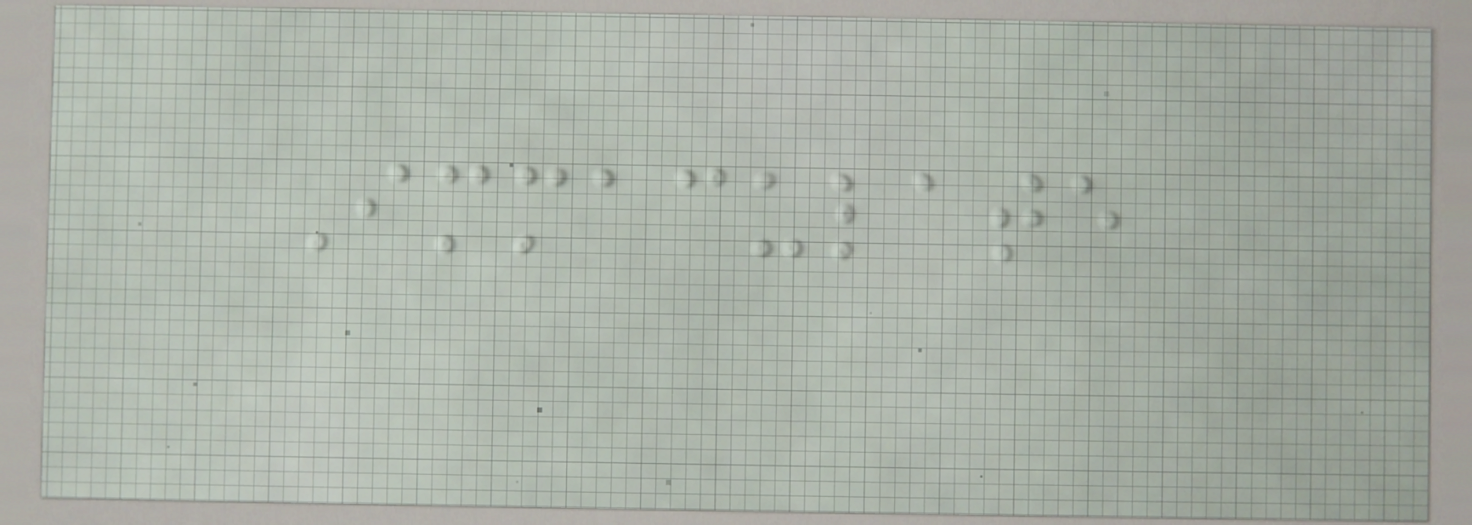Immaculate
